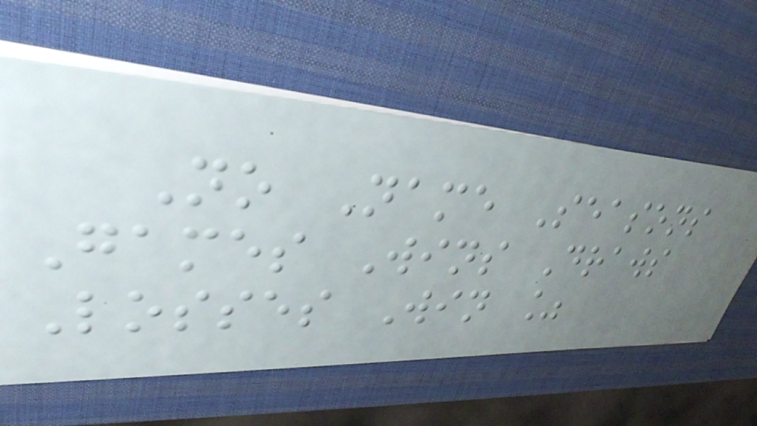No Name Seasons
Games Wins Draws
Losses Win %
